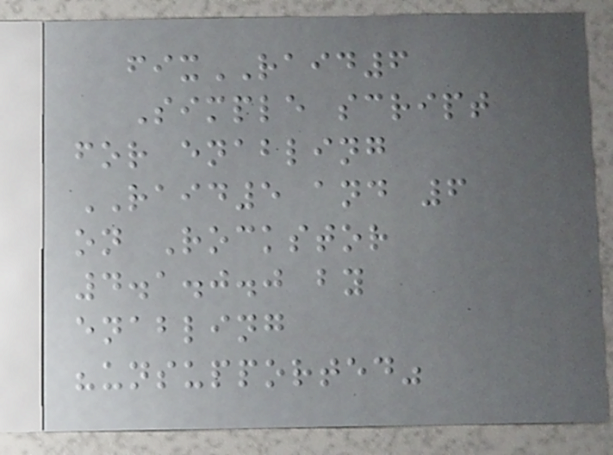fixRAID6
Simple script
for enabling
RAID5 and 6
on Rockstor
4.1.0.0 by
enabling
"unsupported"
